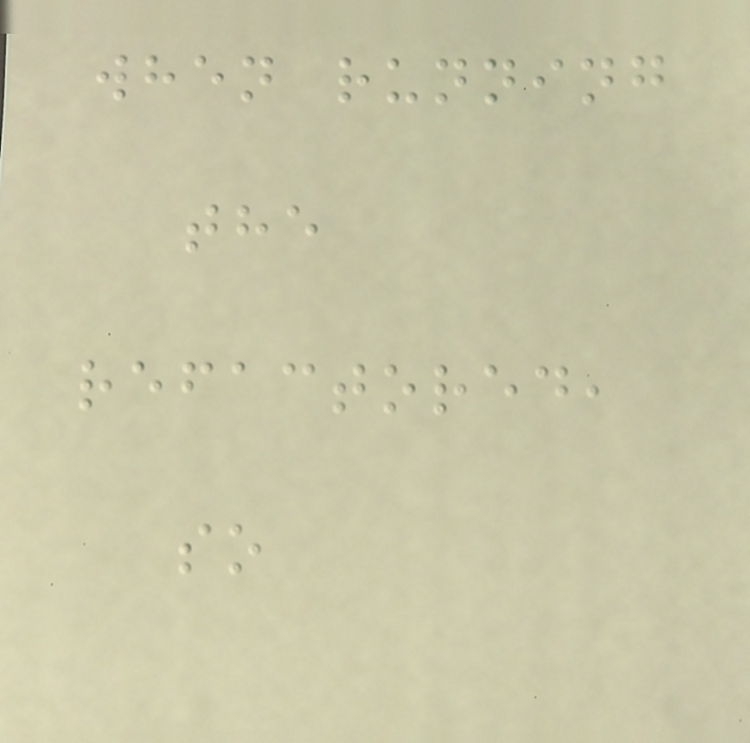when running
the
refactored,
so
